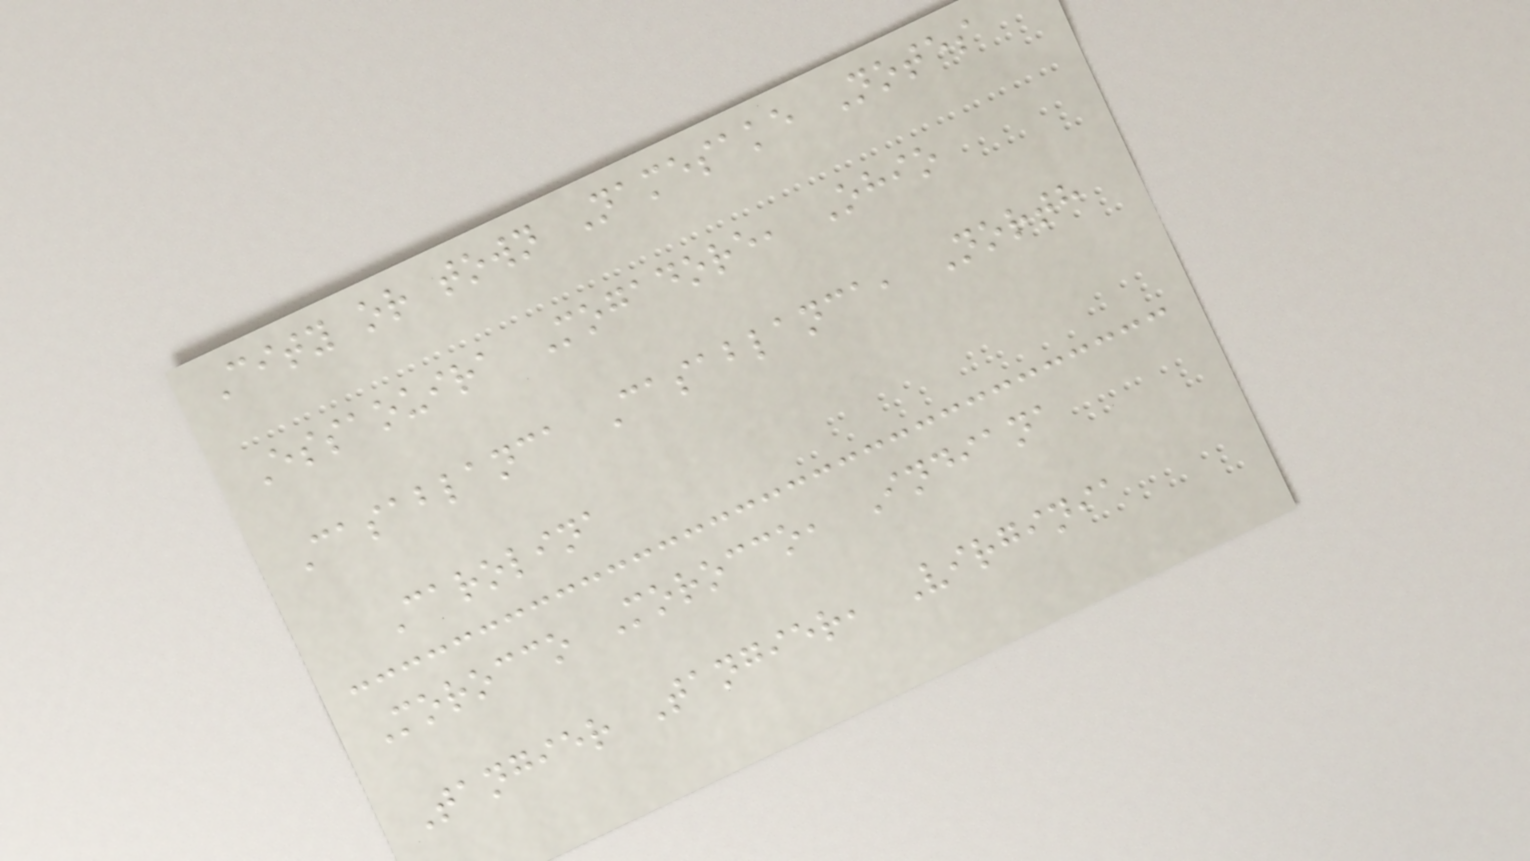City or town Namesake Notes
Essaouira Mogadore, Ohio
Casablanca Casablanca, North
Carolina
Morocco Morocco, Indiana
Tangier Tangier, Virginia
